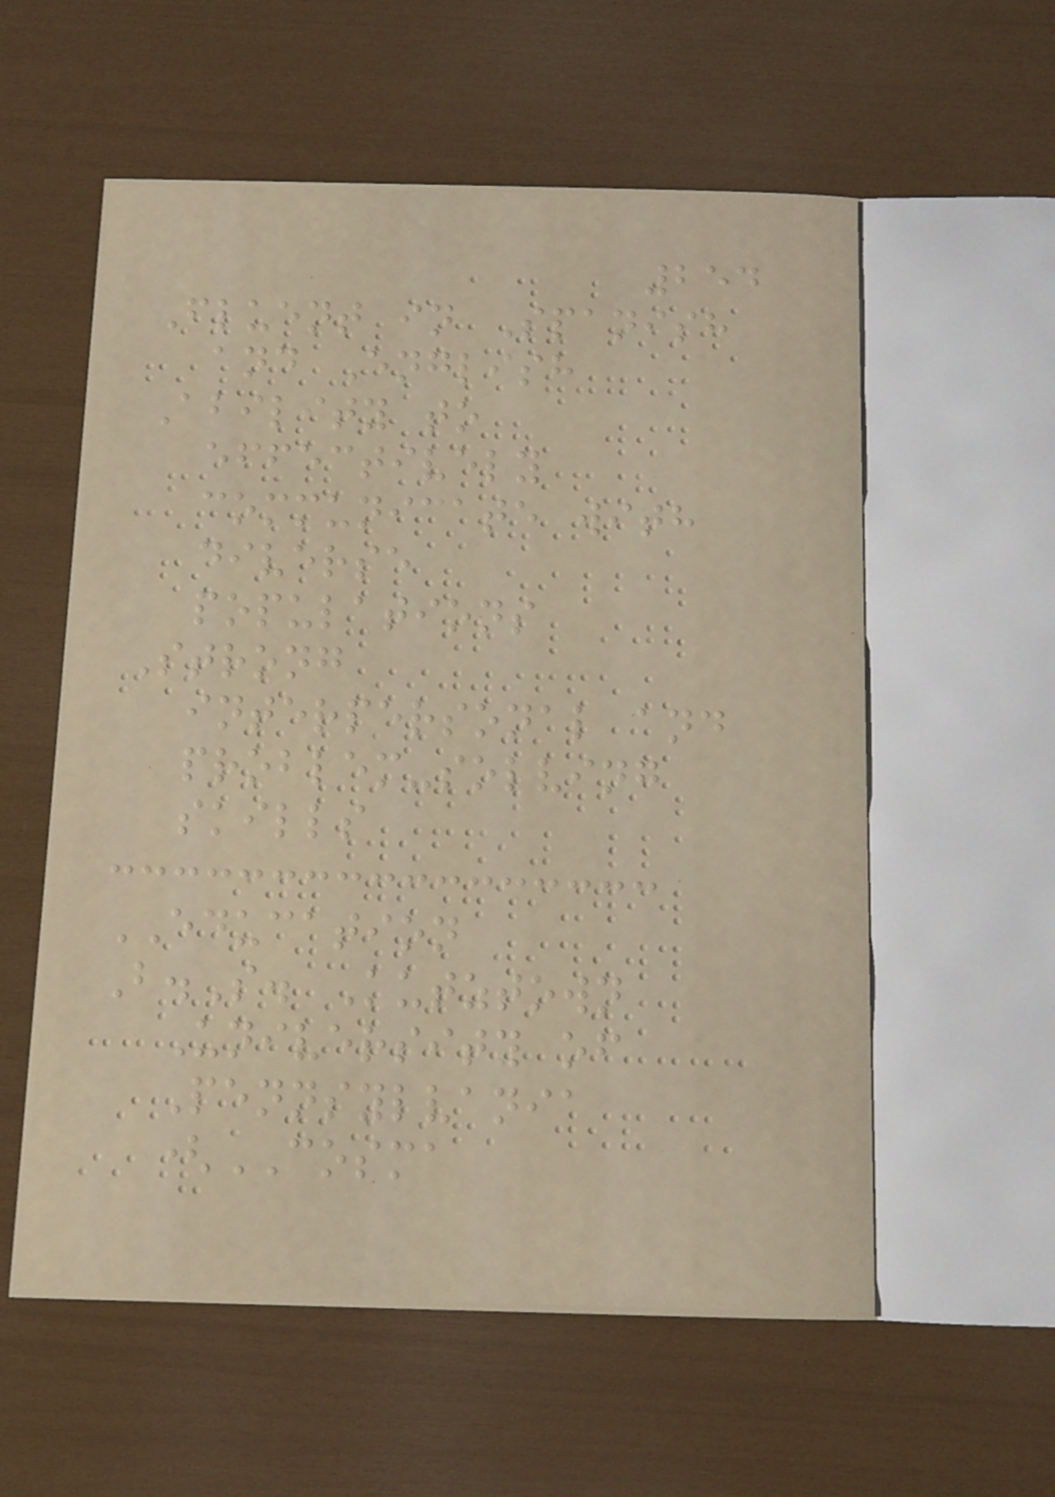254
Fluent in Spanish
and English
Ability to
effectively
communicate with
diverse
populations
Strong
interpersonal and
problem-solving
skills
EDUCATION
B.S. Kutztown
University of
Pennsylvania
(COSMA
